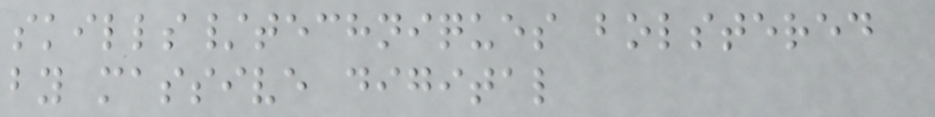skills/techniques bolstered
by massive digital
